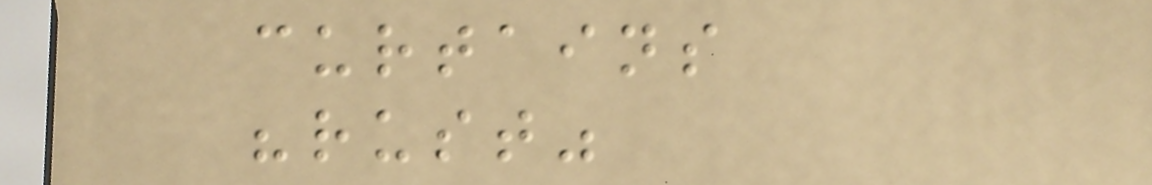curtains
"rust"
